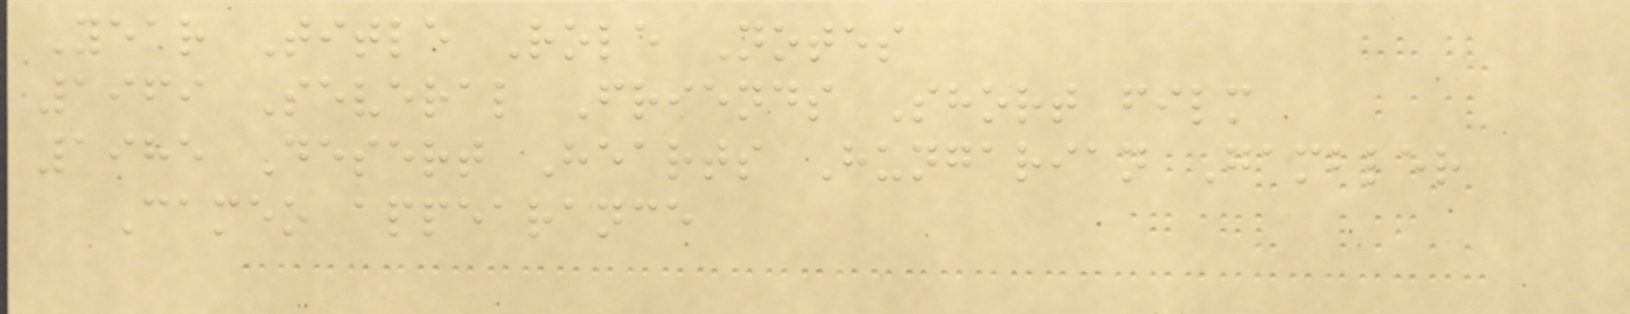Year Title Role Notes
1969 Several Friends Short film
1985 Desert Hearts Hungarian Gambler
Cameo appearance
